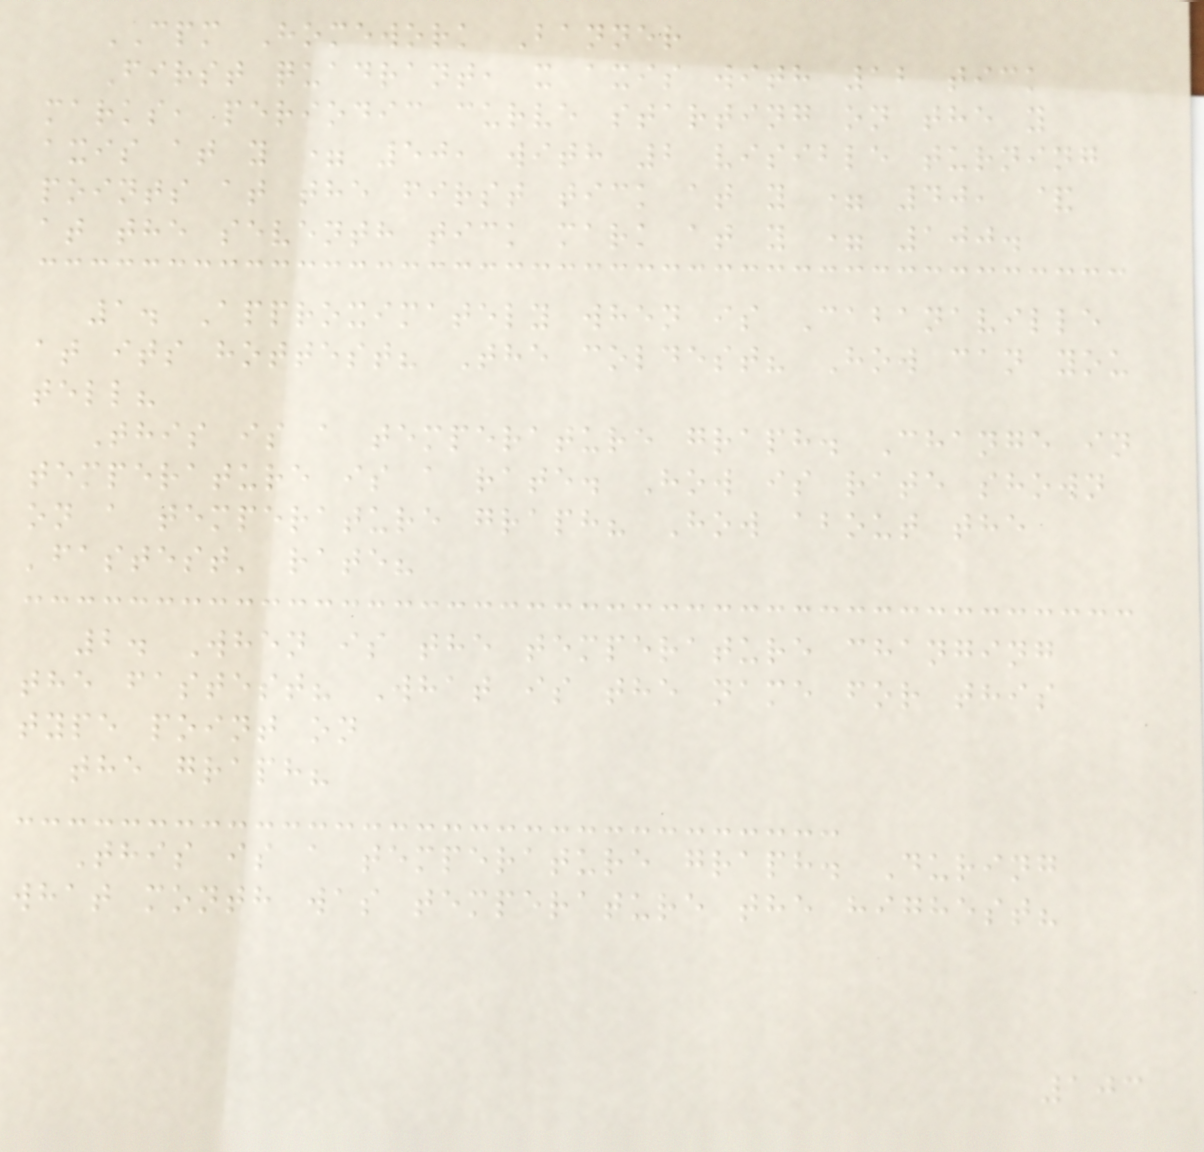CPM Homework Banner
First quadrant, x axis with 12 tick
marks, periodic curve starting on the y
axis at y = 50, with 2 visible turning
points at the first tick at y = 40, &
at the seventh tick mark at y = 100.
1. Approximately when is Cabanaville
at its hottest? The coldest? How can you
tell?
This is a temperature graph. Change in
temperature is a rate. How is rate shown
on a temperature graph? How about the
'fastest' rate?
2. When is the temperature changing
the fastest? What is the name for this
type point on
the graph?
This is a temperature graph. During
what month was temperature the highest?
103
